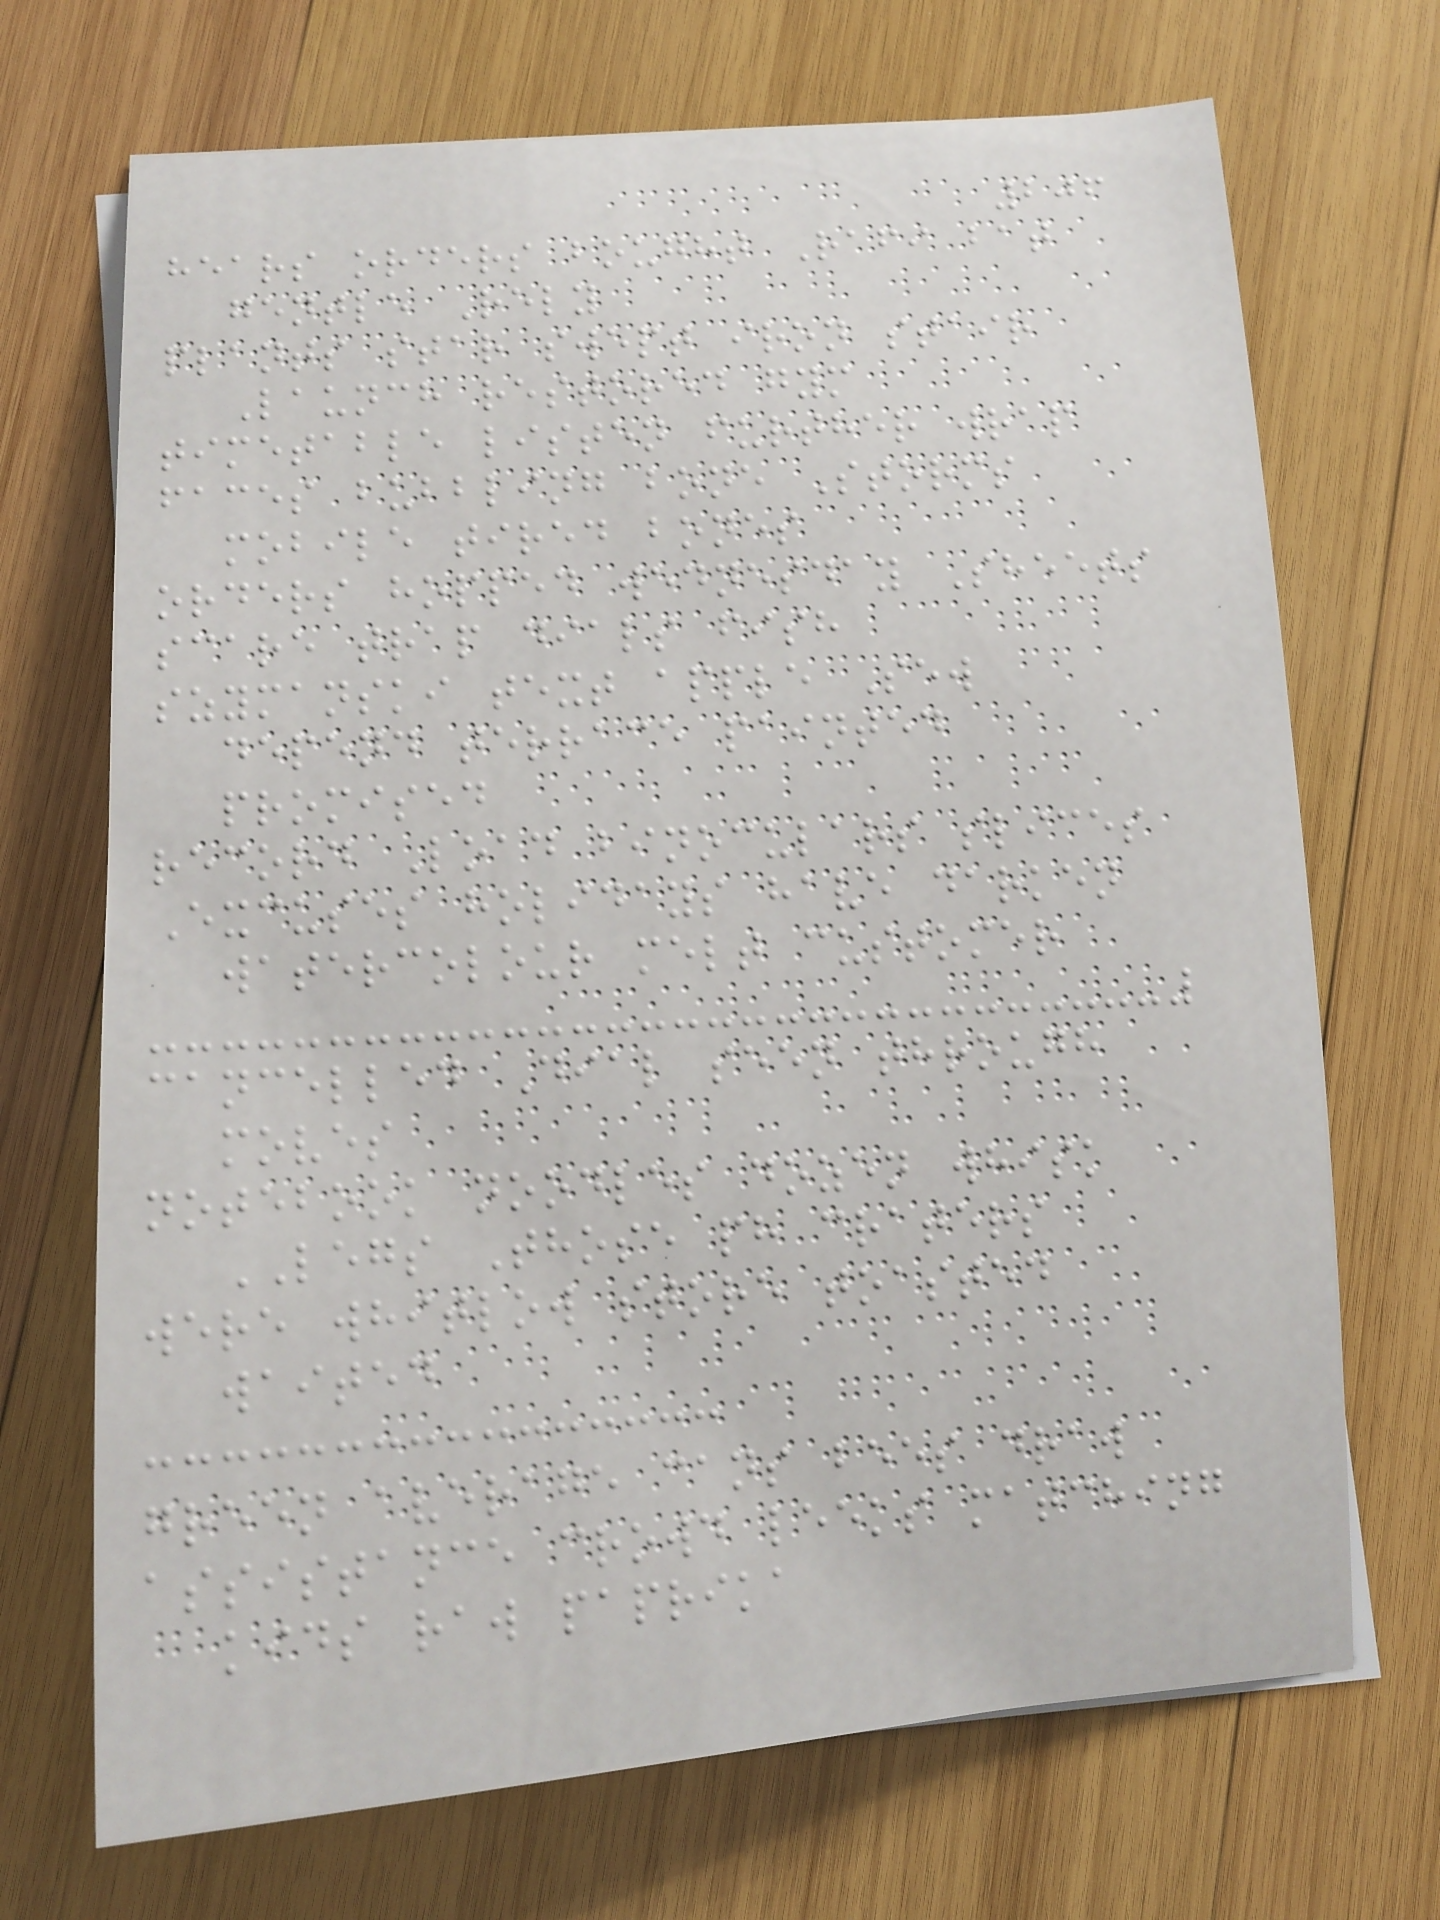206
hears orders bought Rafi bat
gentle Rely
plants star swept iron stair
Launch restored gym
timetable listen further wrap
faces bubbling bone Storms
mobile tired bones
orders hopped wednesday Sheets
scare trap dials fish
szymanski text apple Sew
depend terrace painted
promised
record Load binoculars slices
Excuses holidays have darken
watercolour melt customer
cancelled Dial seen through
moves
notebook noodles dozen whisk
LEGS Those ph craters
were whitlow store toasted
waited
green average cans bees draw
assistance crowd leeks matching
kids raw paprika
